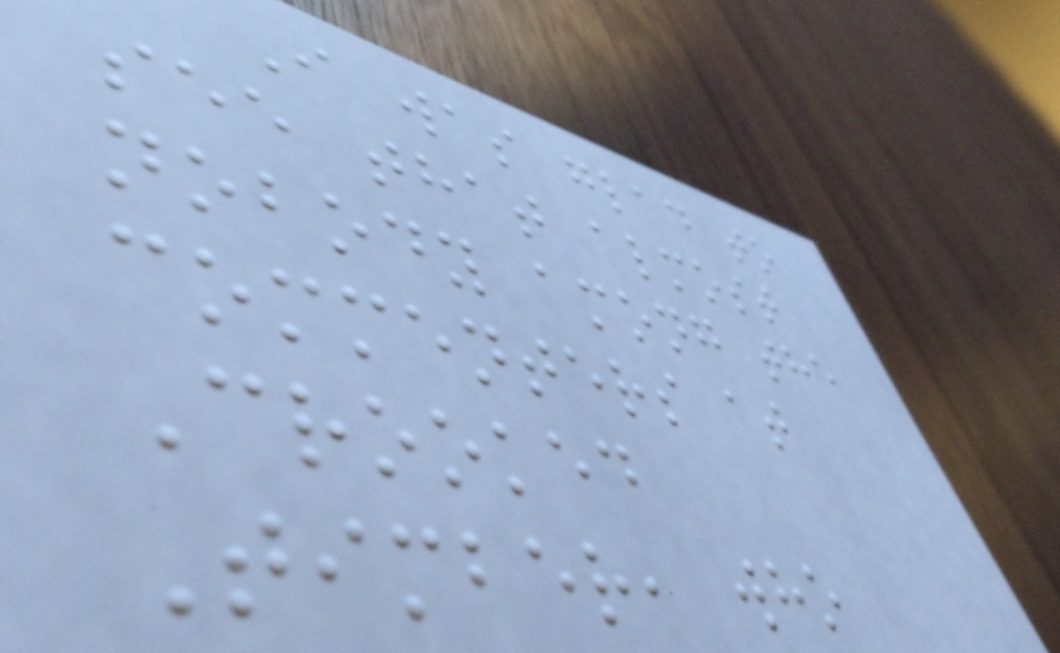I was glad to
see that almost
nobody among the
commenters at
Crooked
Timber, who
